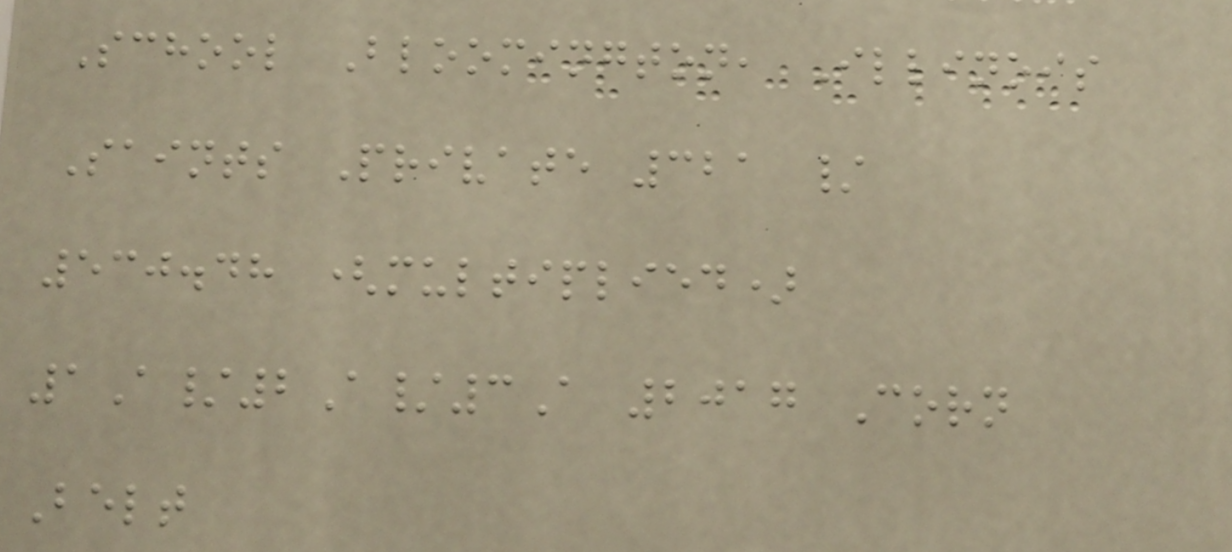School Bloomington, Illinois
Saints Private 321 /
530.48 (multiplied)
1A/2A/3A 2017 Corn
Belt
